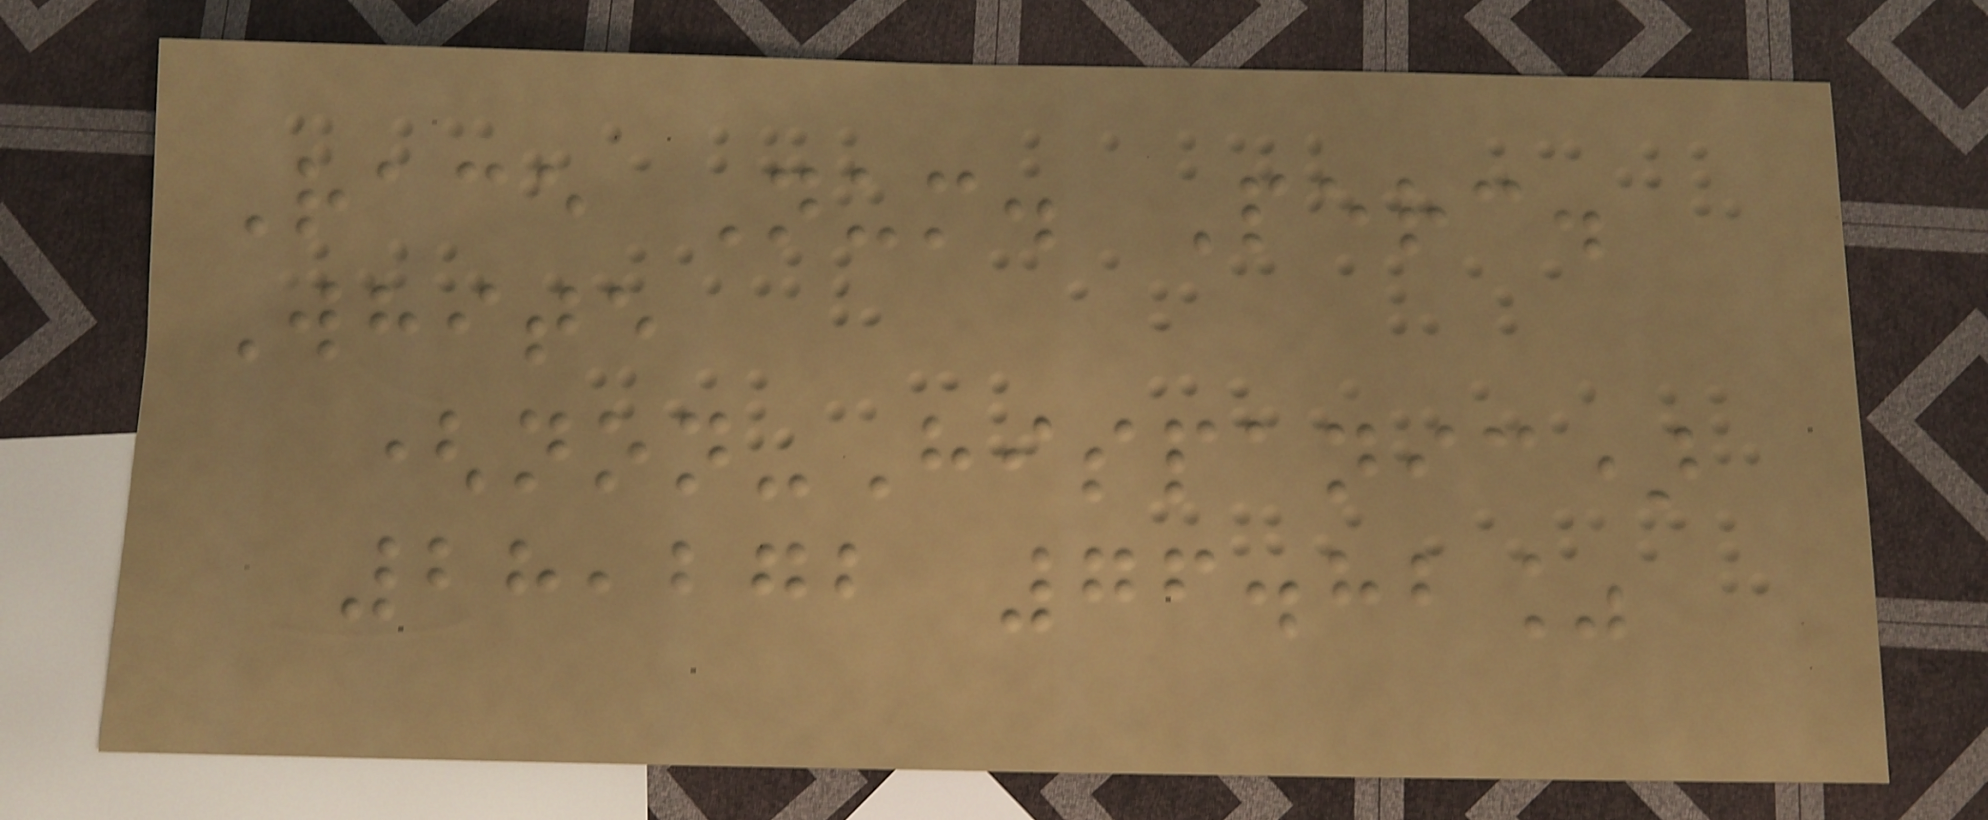Race Num. Perc.
White
(non-Hispanic)
28,272 76.82%
